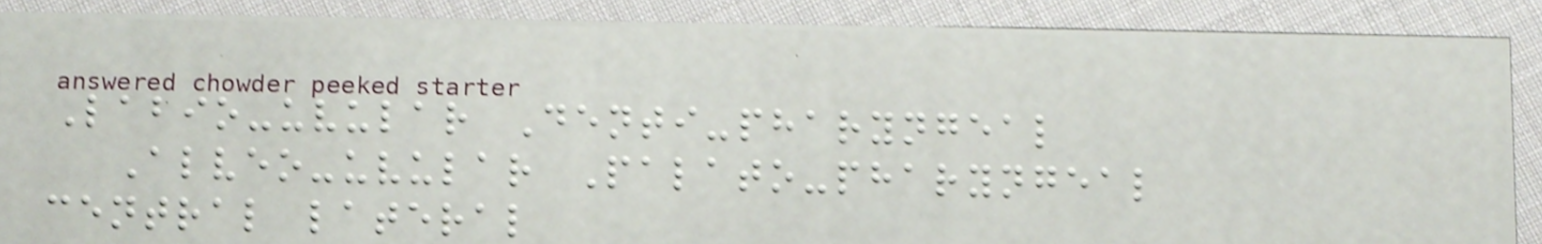Labio-uvular Denti-pharyngeal
Alveo-uvular Palato-pharyngeal
central lateral
